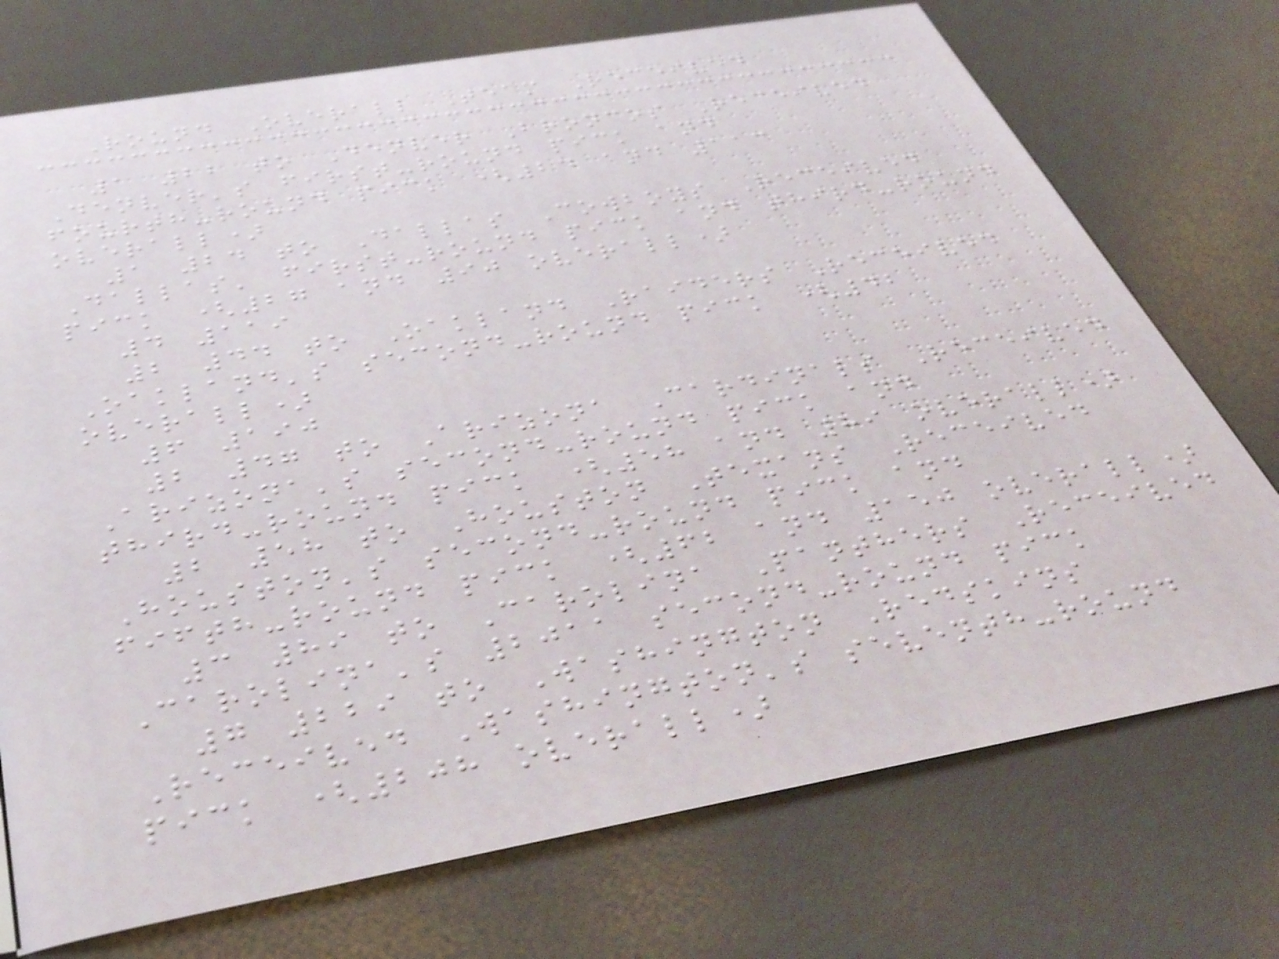Round Overall Team Received
1 22 to Denver Broncos Received
Denver's first-round pick and
fourth-round pick (24 and 113
overall)
1 24 to Dallas Cowboys Received
Dallas' first-round pick and third-round
pick (27 and 90 overall)
4 119
2 44 to Oakland Raiders Received
Oakland's second-round pick (42
overall)
6 190
2 47 to Arizona Cardinals Received
Arizona's second-round pick and
third-round pick (58 and 89 overall)
2 58 to Houston Texans Received
Houston's second-round pick and
fifth-round pick (62 and 150 overall)
3 89 to Carolina Panthers Received
Carolina's 2011 second-round pick
7 229 to Washington Redskins
Received Washington's seventh-round
pick (208 overall)
